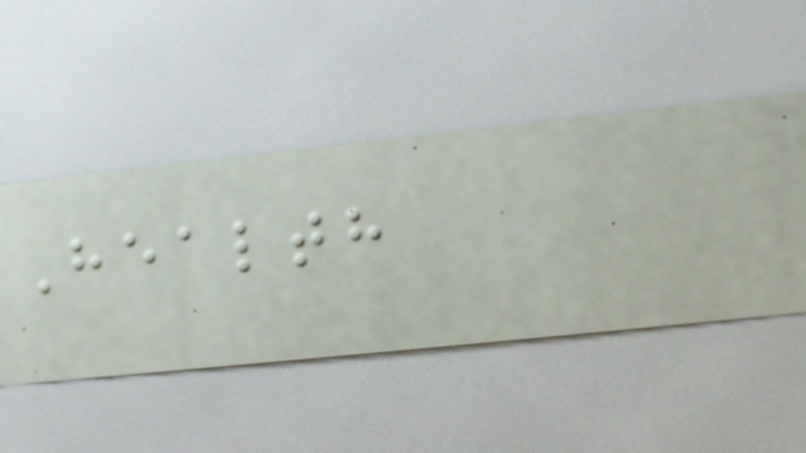Health
